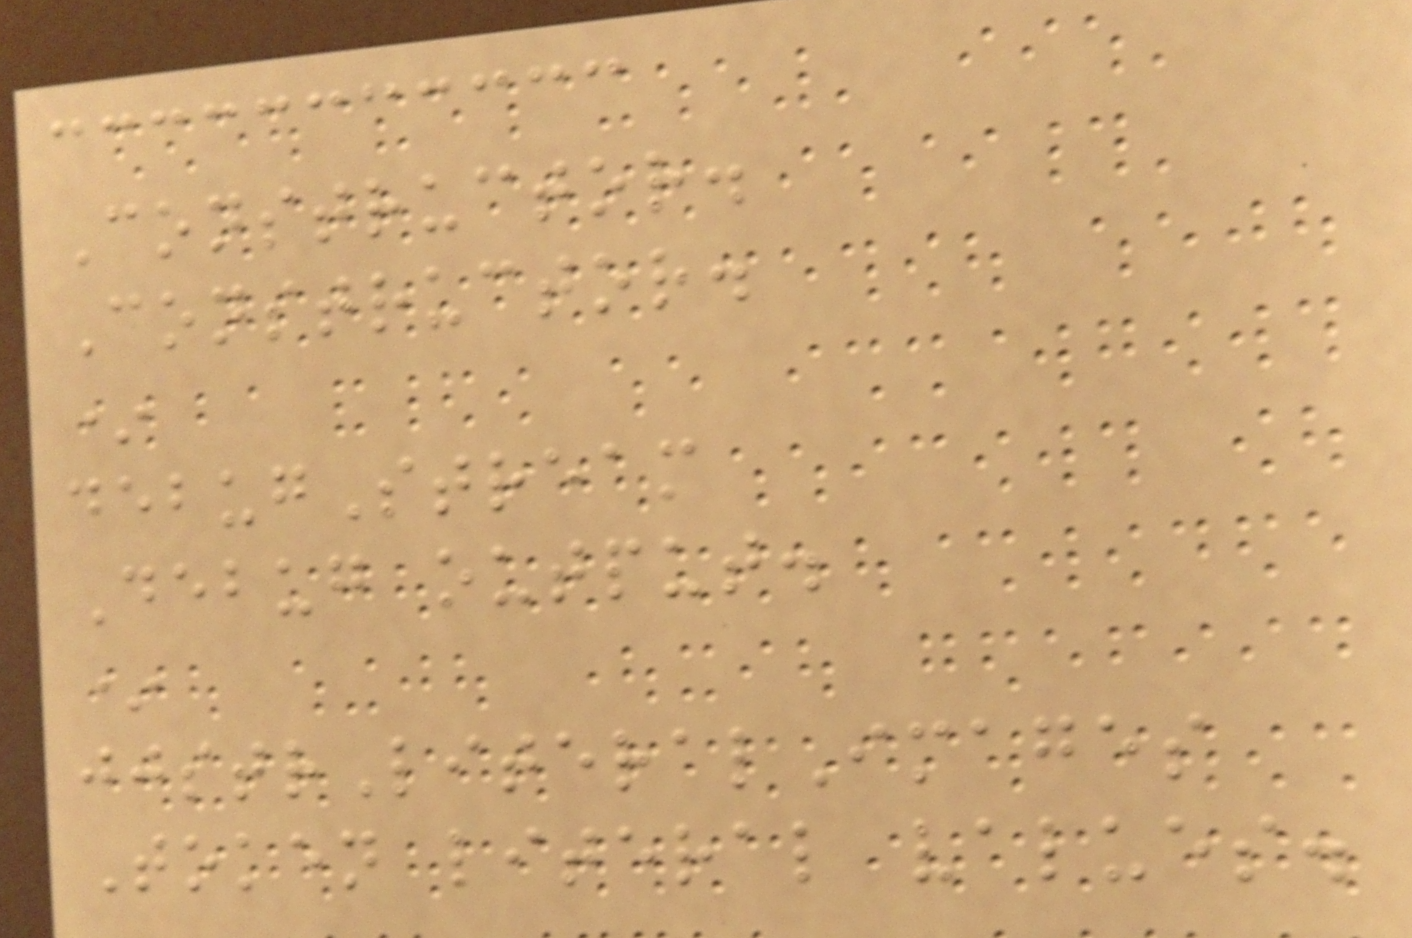Constructor.
Constructor.
*
debugStream
Debug output.
*
jjstrLiteralImages
Token literal values.
